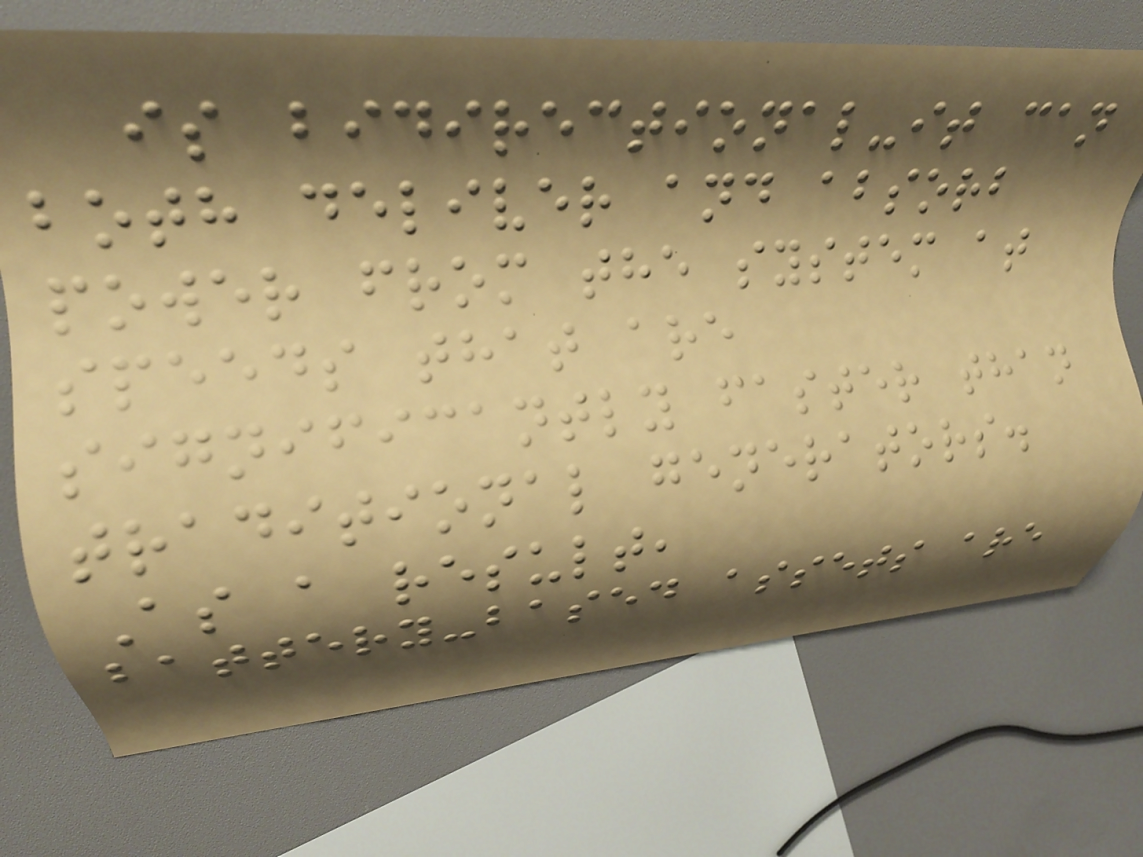is bidirectional-it can
both deliver and absorb
power from the system at
speeds that are
significantly faster than
traditional generators.
As a result,
battery-based assets are
